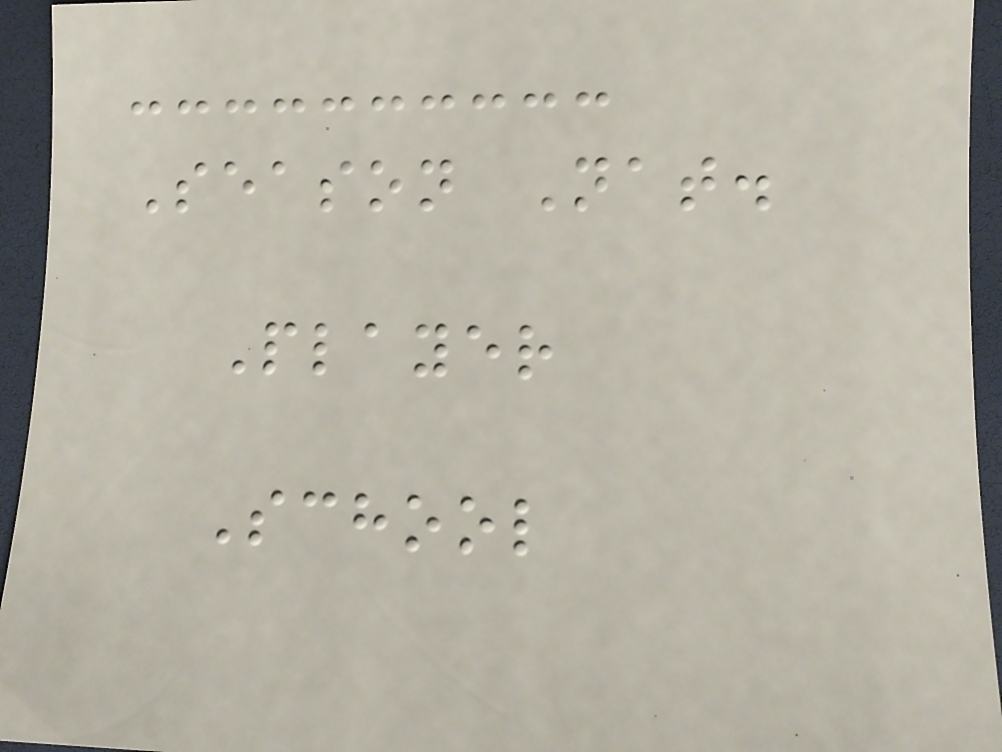Season Nat.
Player
School
